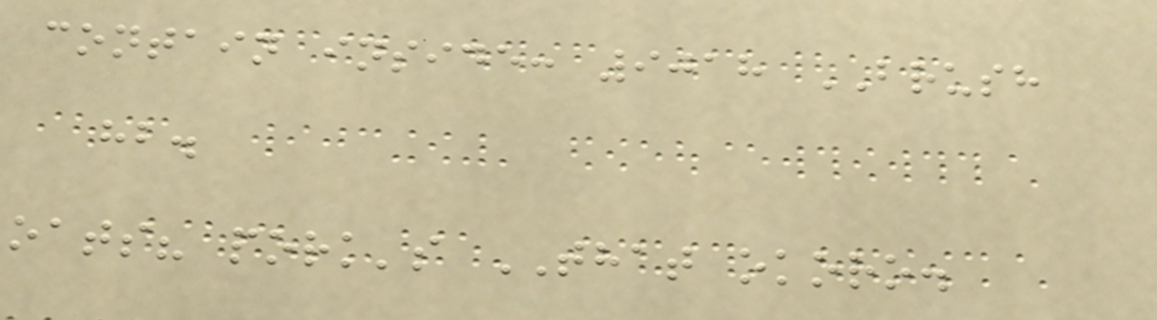contain inside: 9018 BRUSH
hb.
oats? pork's THAT okoro.
